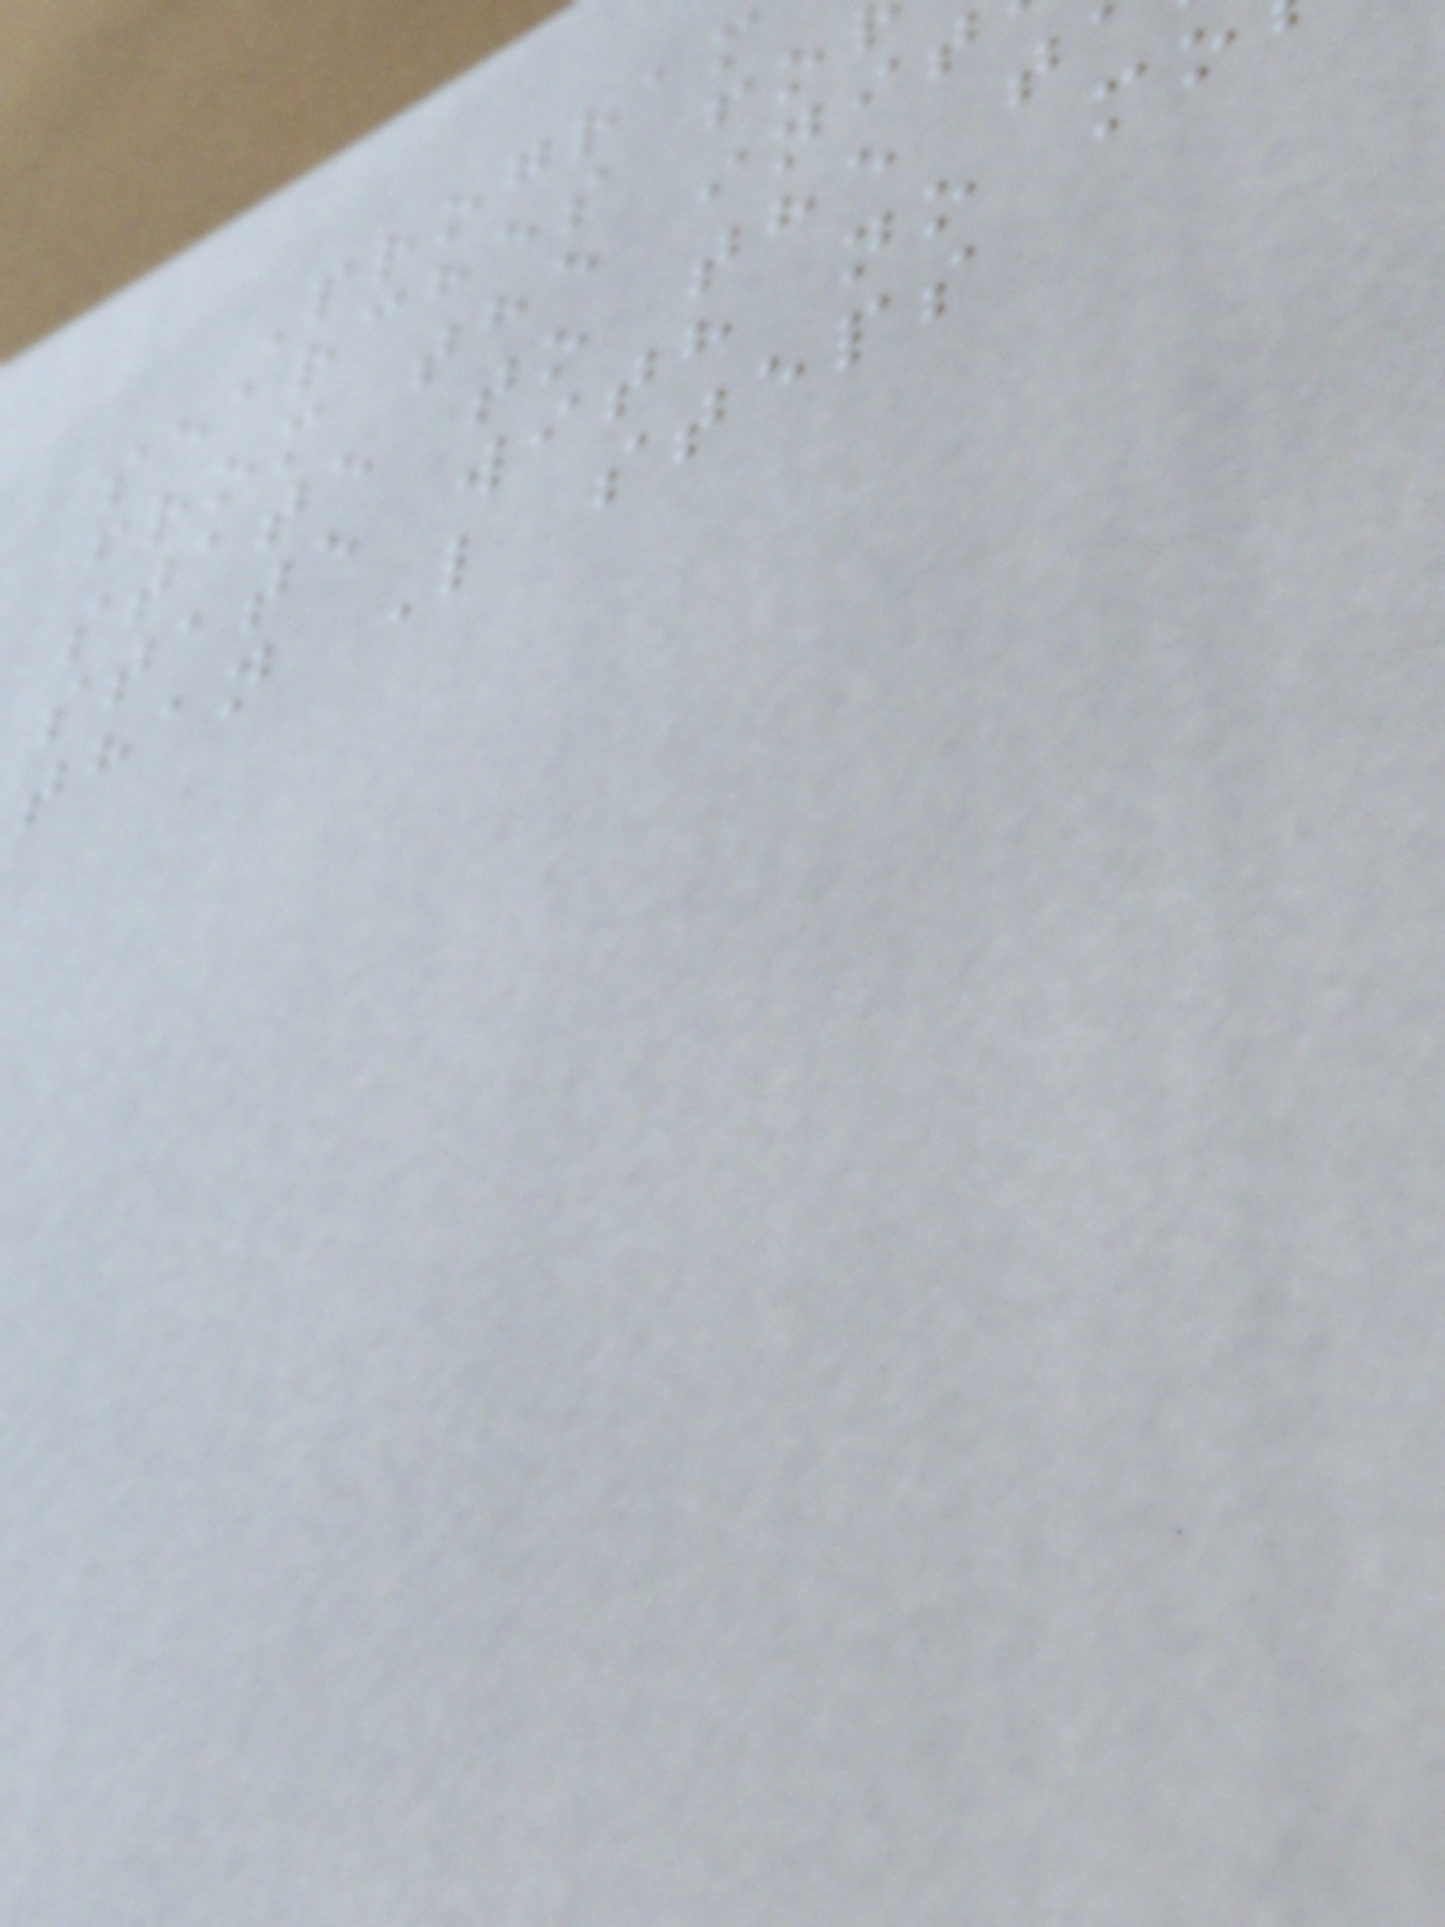Program
searches fo
from the init
state to the t
state with no mo
than L steps
